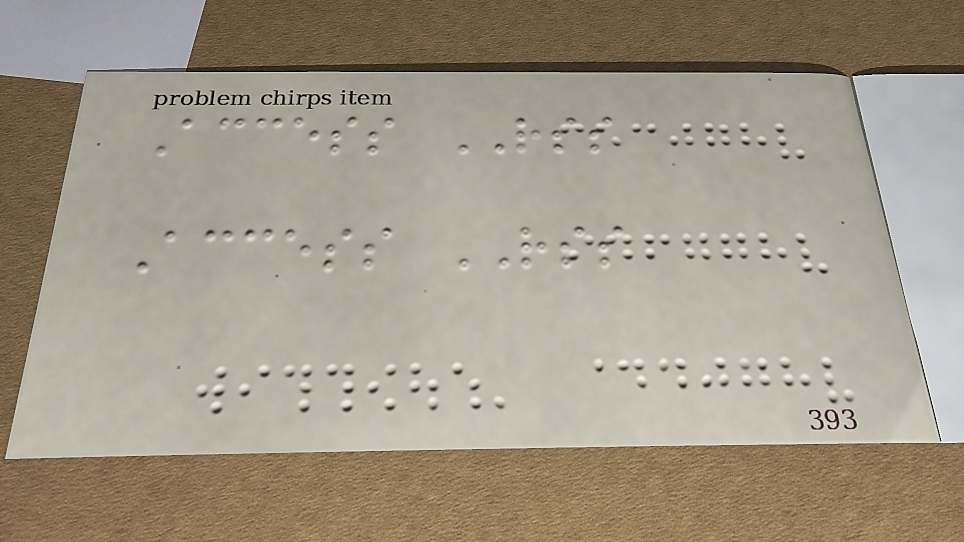Access RSS
Access RSS
